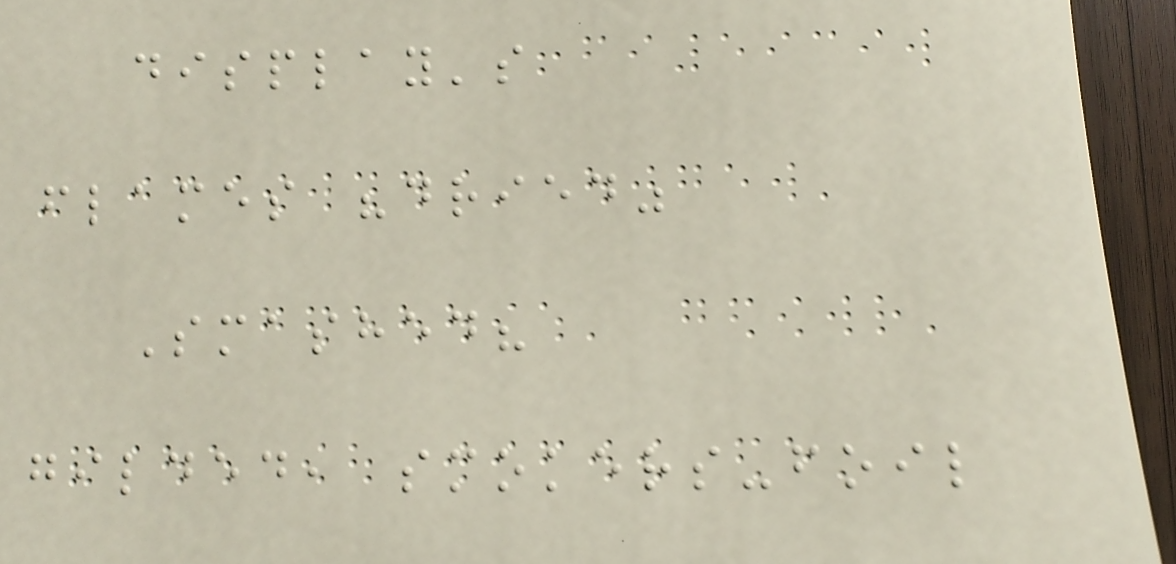display's
flames "dried"
Smashed?
gilded, smokers-foil
